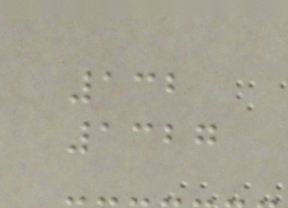132
1327
